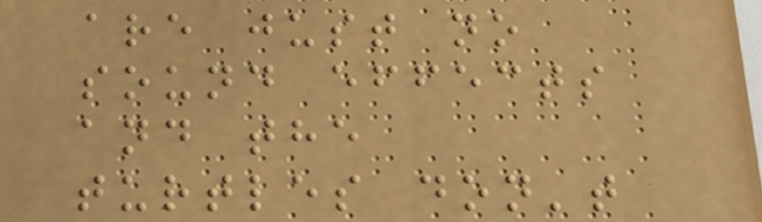are just no
sound effects
and the
turtles don't
